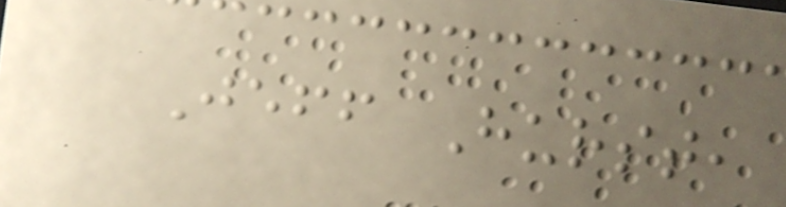Jeff Hurst,
